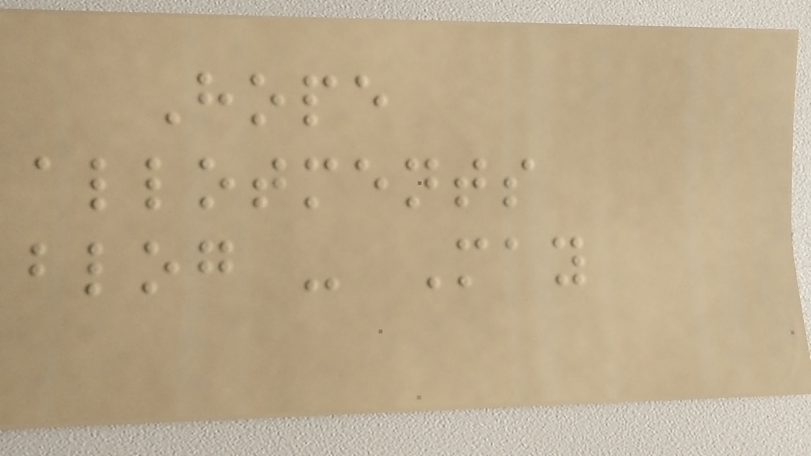Hope
allotments
blog - May
